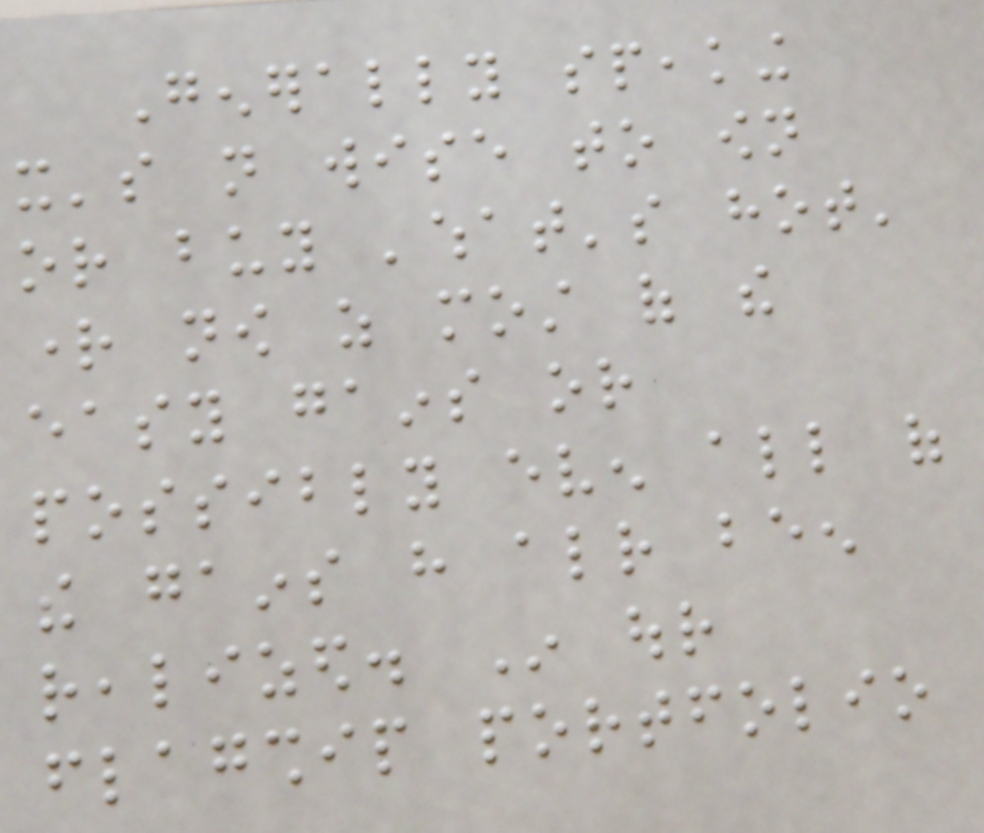Generally speaking
it's not wise to own
or buy 'what's hot'
right now as most of the
easy gains or
possibly even all of
the gains have already been
realized. In our
flagship portfolio
